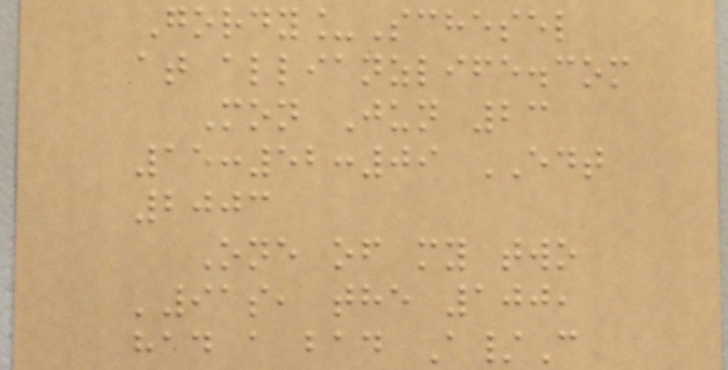Gordy_Schesel
at allianzlife.com
Mon Jun 23
15:52:09 EDT
2003
One of my two
'91s, the 100,
had a bad A/C
